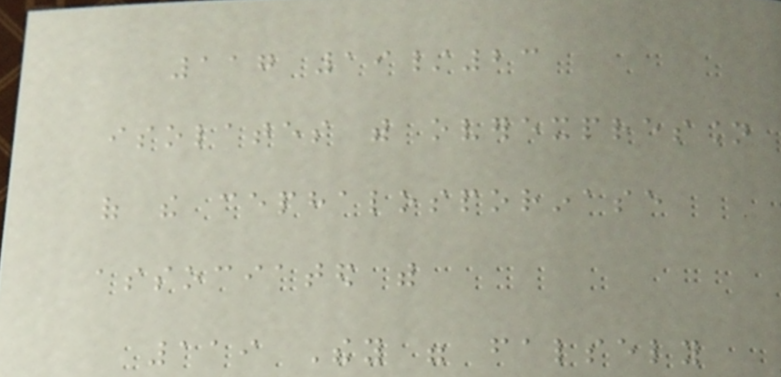117 19/23
isolates with overexpression
of the cephalosporinase
associated with
119 They were falsely
